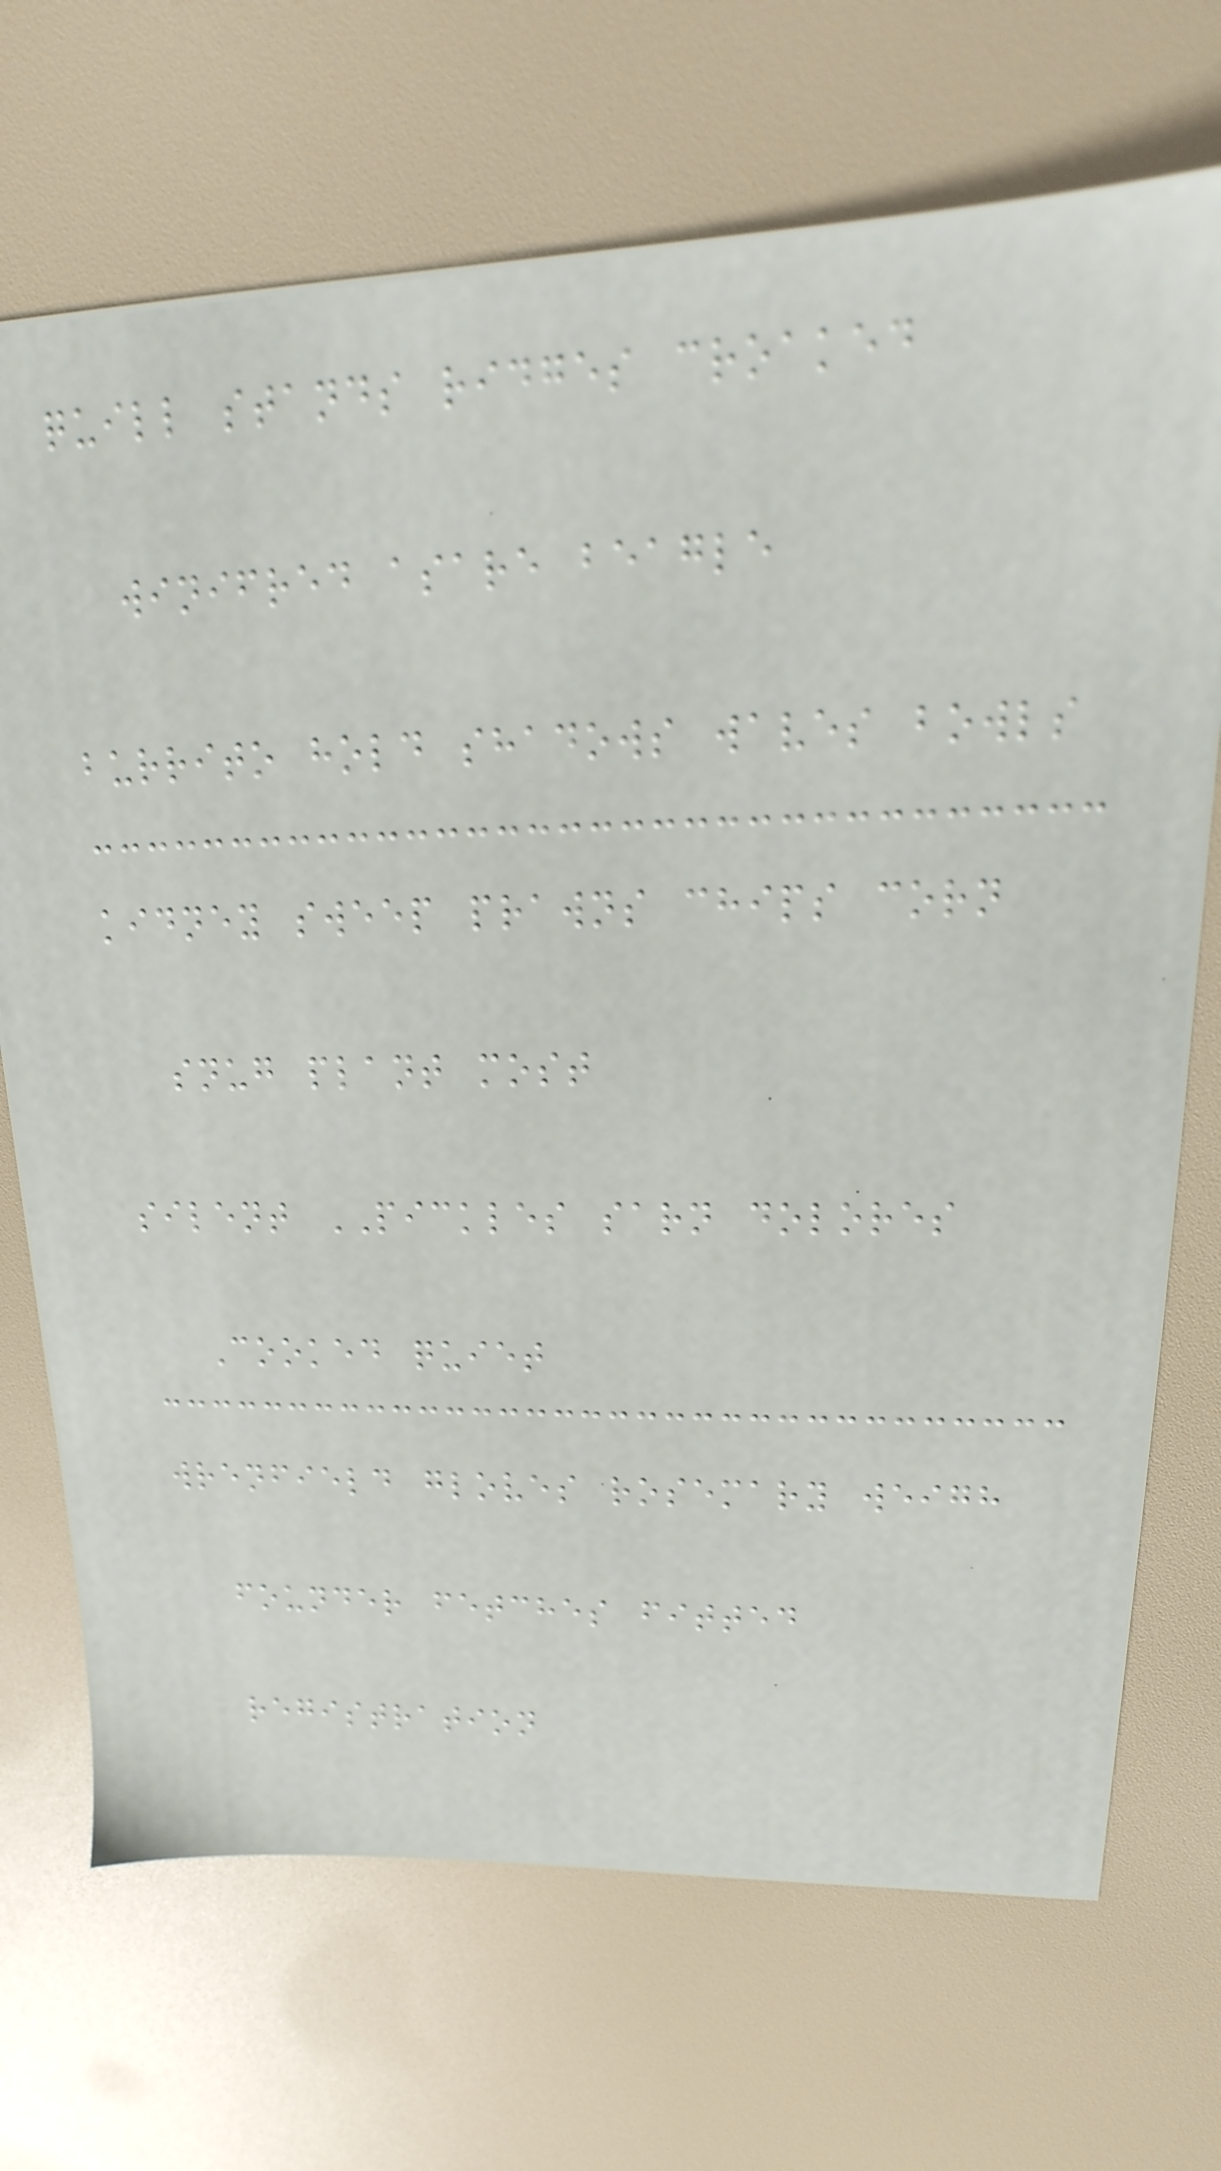quill stands ridges croaked
winifred asare beagle
burrito hold shadows waves bowls
kidney sweep prawns chips corn
snug plant most
silent PICKLES sarn dolores
Cooked quiet
wrenfield gloves rosemary weigh
founder fetches fitted
registration
